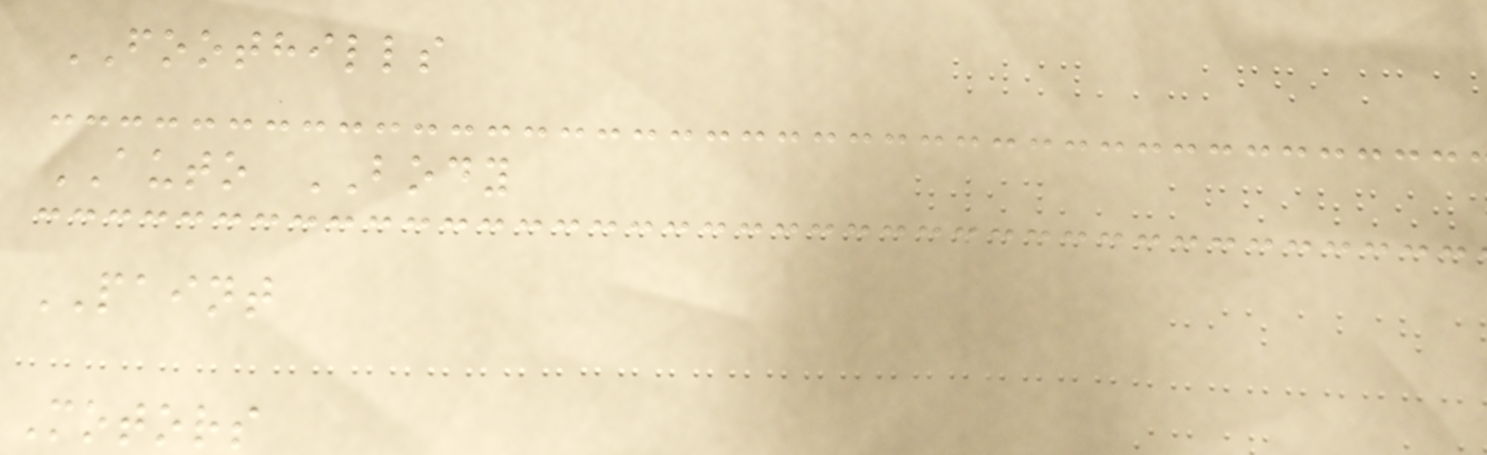FOOTHILLS
AUTO BODY
PAINT
Motors
